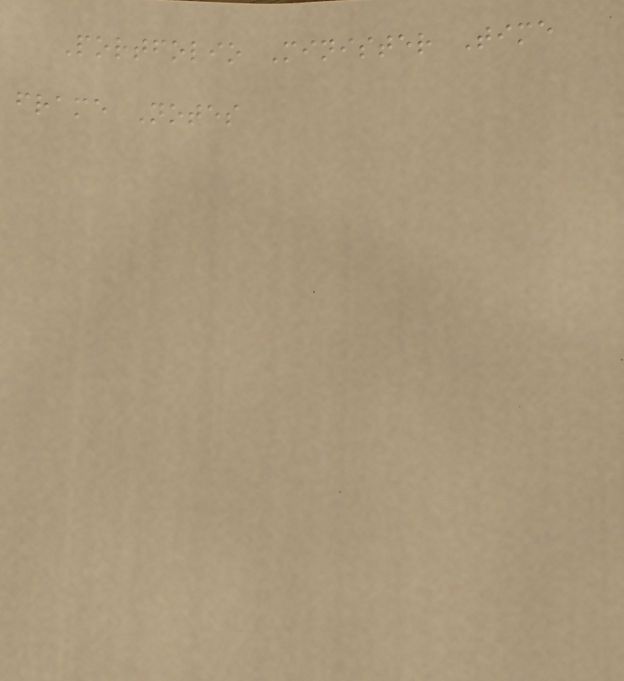Portfolio Minister Time
frame Notes
